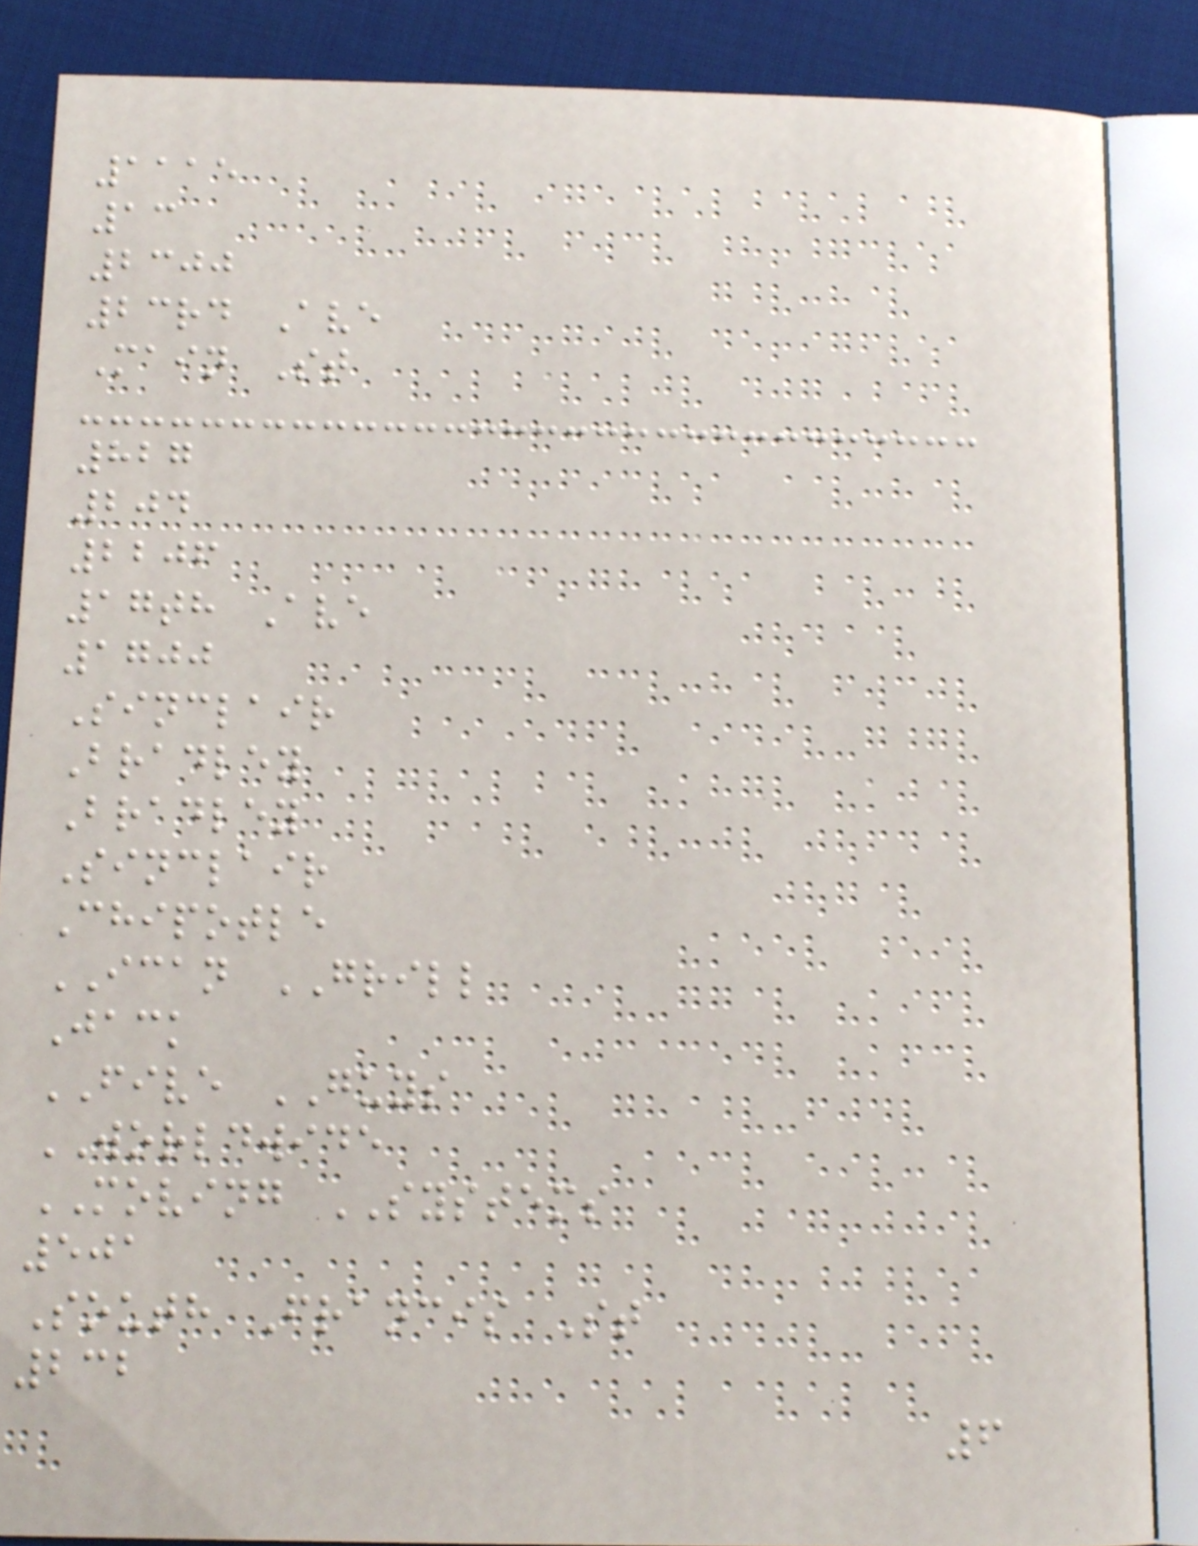1115
13
2300
23rd Ave
Main St
827
204
2206
17th Ave
1700
Sinclair
Bradley
Bradley
Sinclair
Chipotle
ICAN GRILL
Jack
FIVE GUYS
WORLDWIDE
MOVING SYSTEMS
501
South Francis St
232
6
